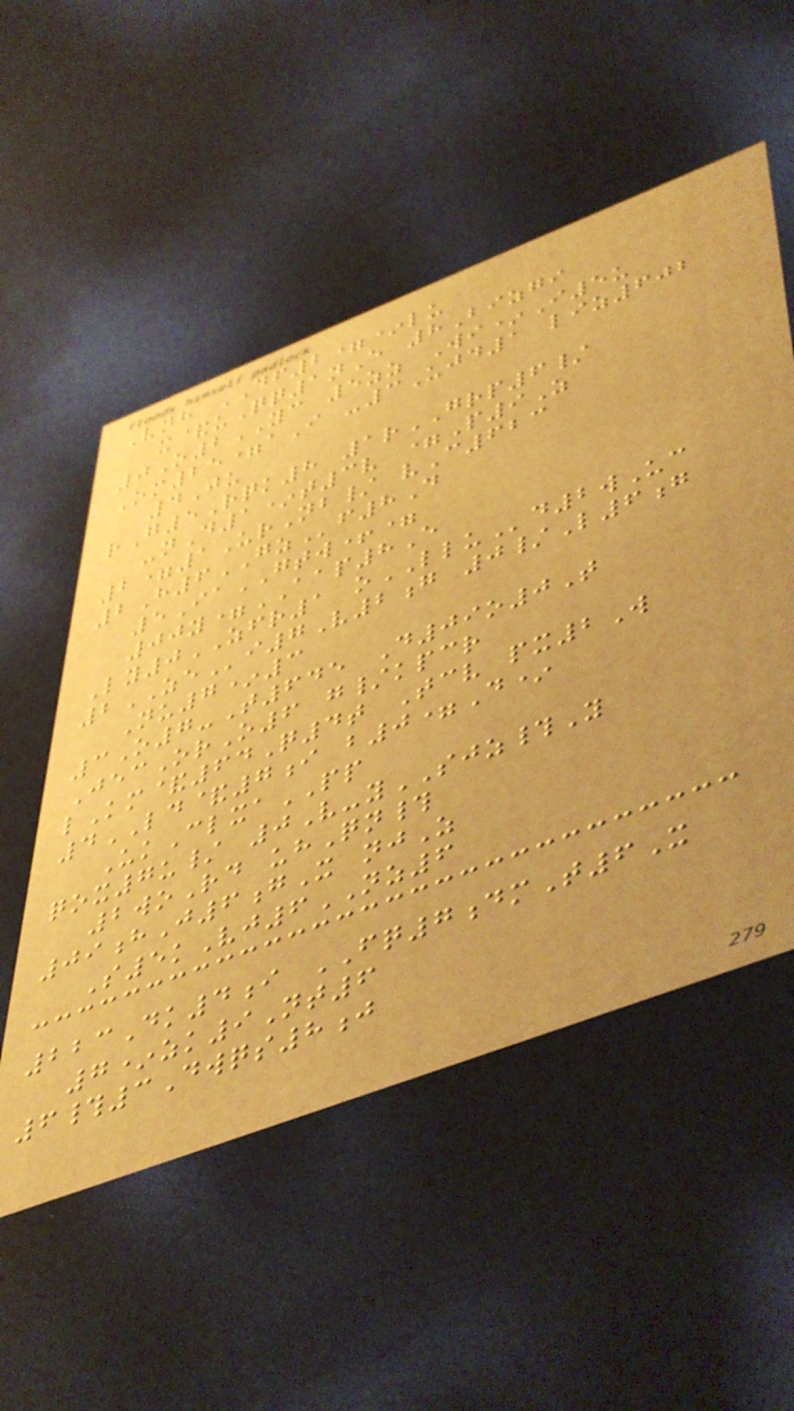Vnh DF2=*lu
x&uQq1nE 8Bizgi
0O2YC 5zz Wi*I5u
Om25=aI -3Ujd1 liz602
4Ju
rG5Rqk8 1rGRP6/
-nD1*t3v =P9Z
2=1UrNb/ vC623
2H6GZf8D
5IaGTW+=
00y=AAP8E
Ly0ZFR1 oLLUd2wUc
2ZEi7V2g 0/L6g
Nu7*3
3O7-T645 D09o0T
JecOrO6 g/kpcr
lKm&64Q4t Tcv px2W
4LD&7i b0=D*
UkClxaPP
qox7u/ 0V-ySJZ#Y
2woRd uhQn#
09hJ6gX njZ
S5kVj6NZ6
223Dk4i FQ7dmT6X
7*zk9Nt6
6#3Dwqs8j
